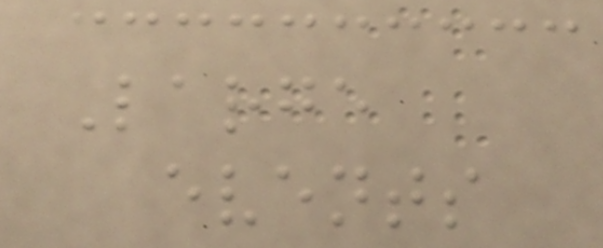Large
events
